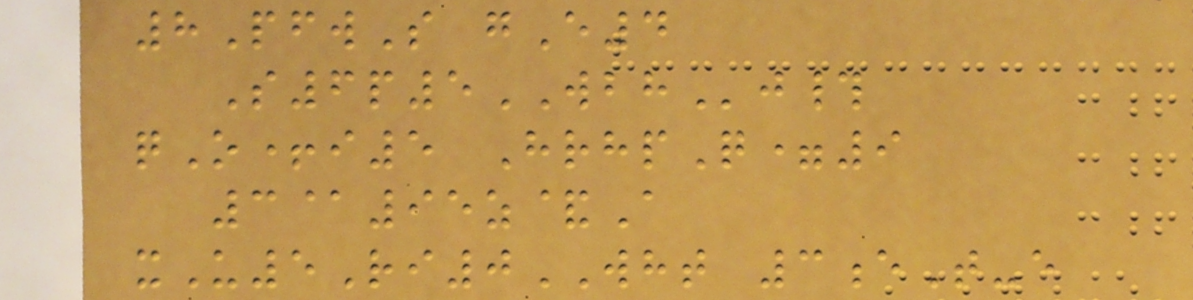8PfwS gE4
S6p5WBHj#
qO+i5 HrhpQ=9
3@95z&A
xU5Ri0WHT 3eT-e
